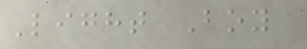Light Boy
